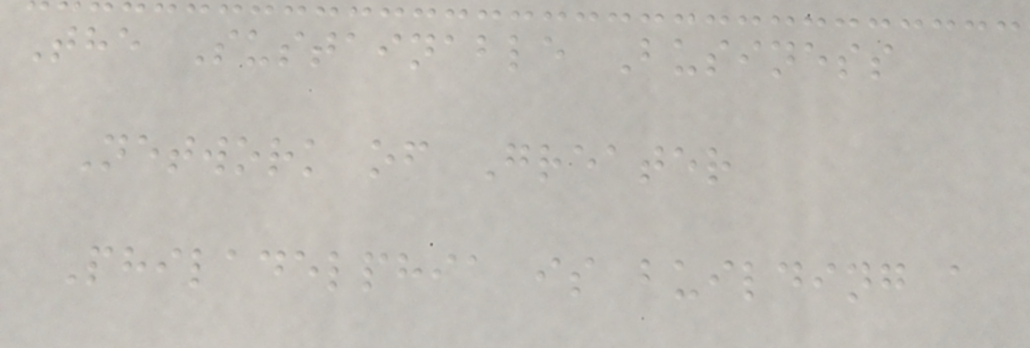The Sustainable Business
Network of Greater
Philadelphia is building a
